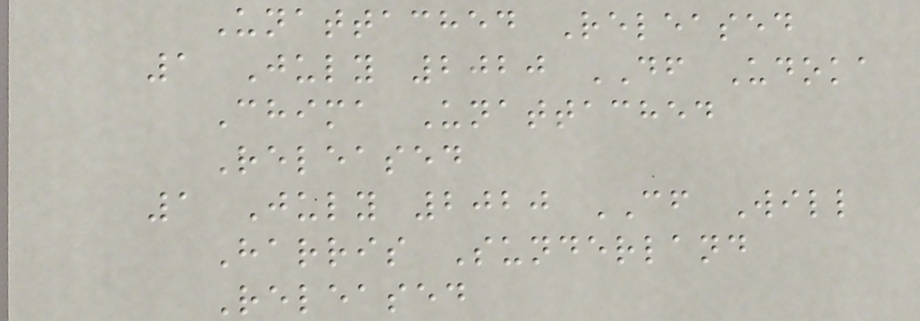Unattached Released
1 July 2020 DF Udoka
Chima Unattached
Released
1 July 2020 CF Will
Harris Sunderland
Released
